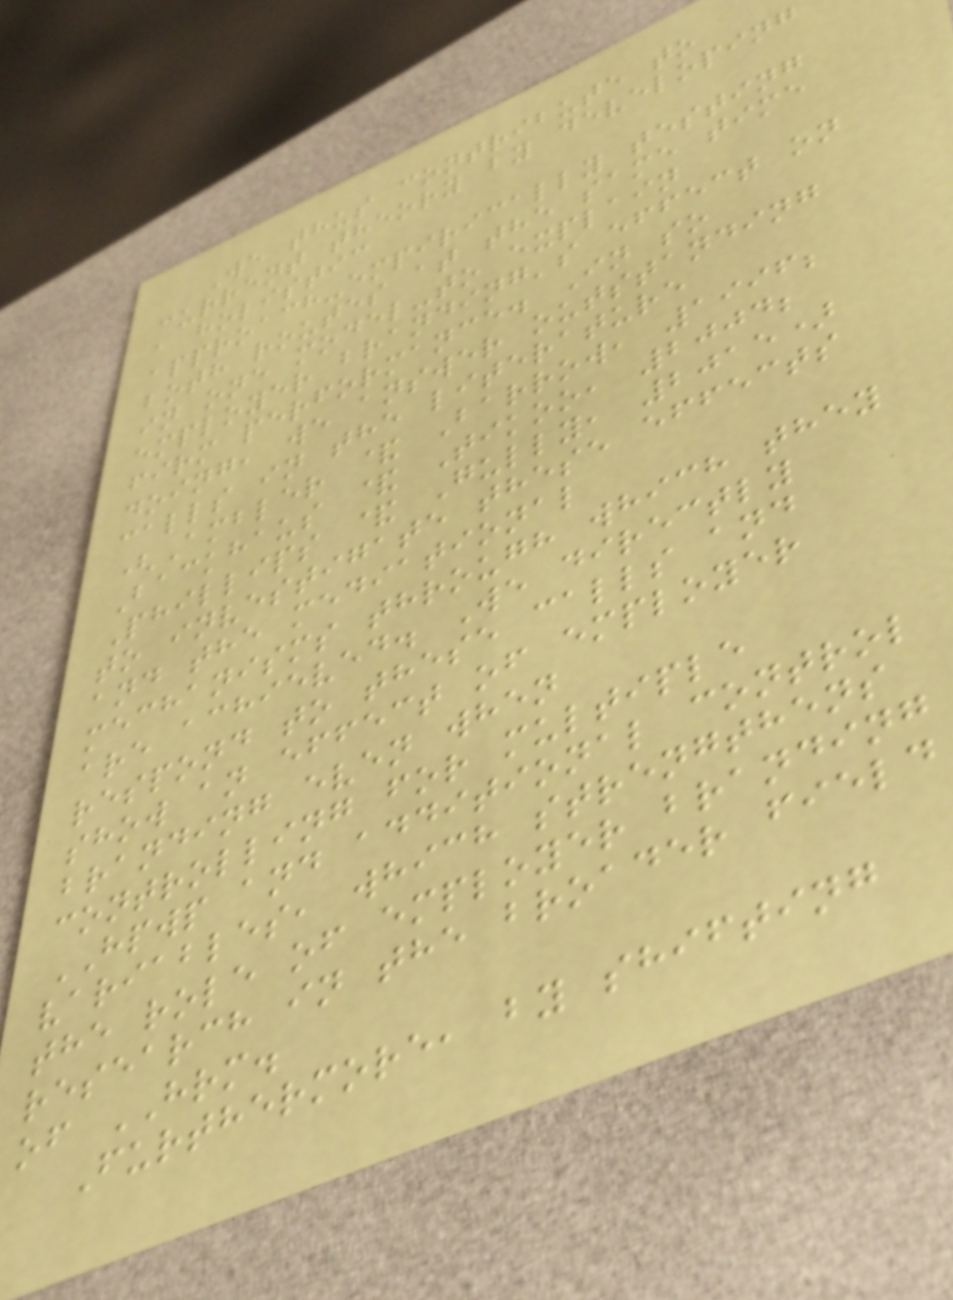We thus contribute to
current theory by developing
a holistic
approach-empirically testing
both routes at the same time
in one model-to explain
employer branding's effect on
firm performance. In so
doing, we answer outstanding
calls in the literature
(Ambler & Barrow, 1996;
Backhaus & Tikoo, 2004;
Phillips & Gully, 2015)
to investigate these effects
and the mediational
mechanisms through which they
are achieved. We directly
respond to these calls and
show an effect of employer
branding even when
controlling for multiple
HPWP and additional control
variables, which strengthens
the role of employer branding
research in the broader field
of HRM.
Furthermore, by shifting
